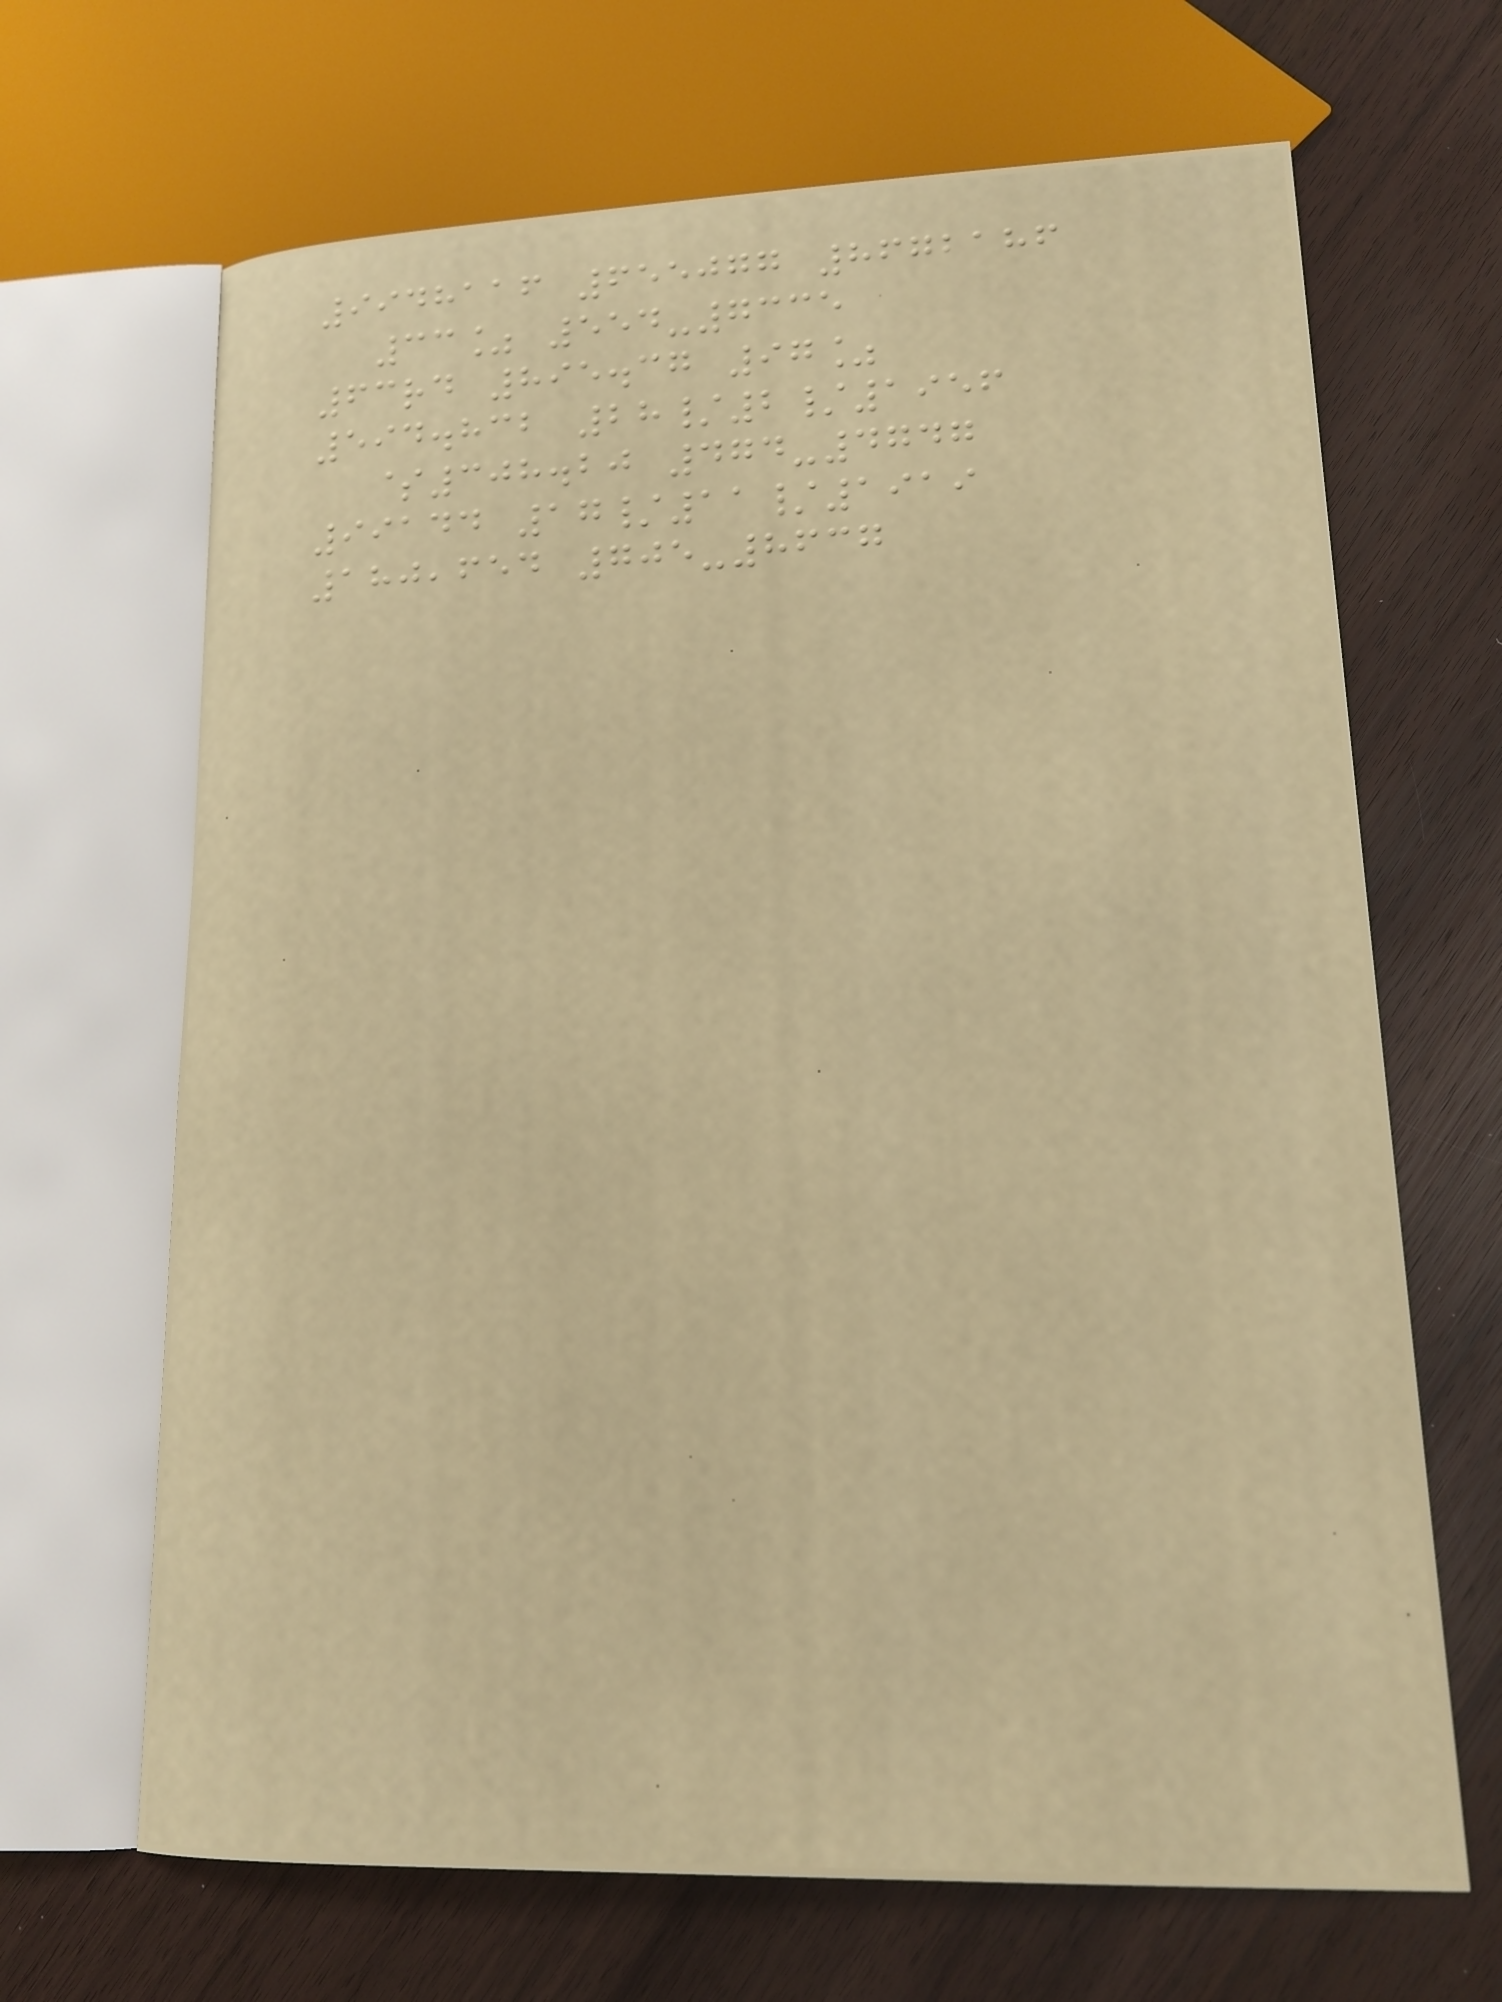9948116 655077 8672186
33% 554-7335
63rd 895.37 97%
594.832 28/2/1956
$308.20 474-4747
99144 17/11/1919
180,654 705-8637
